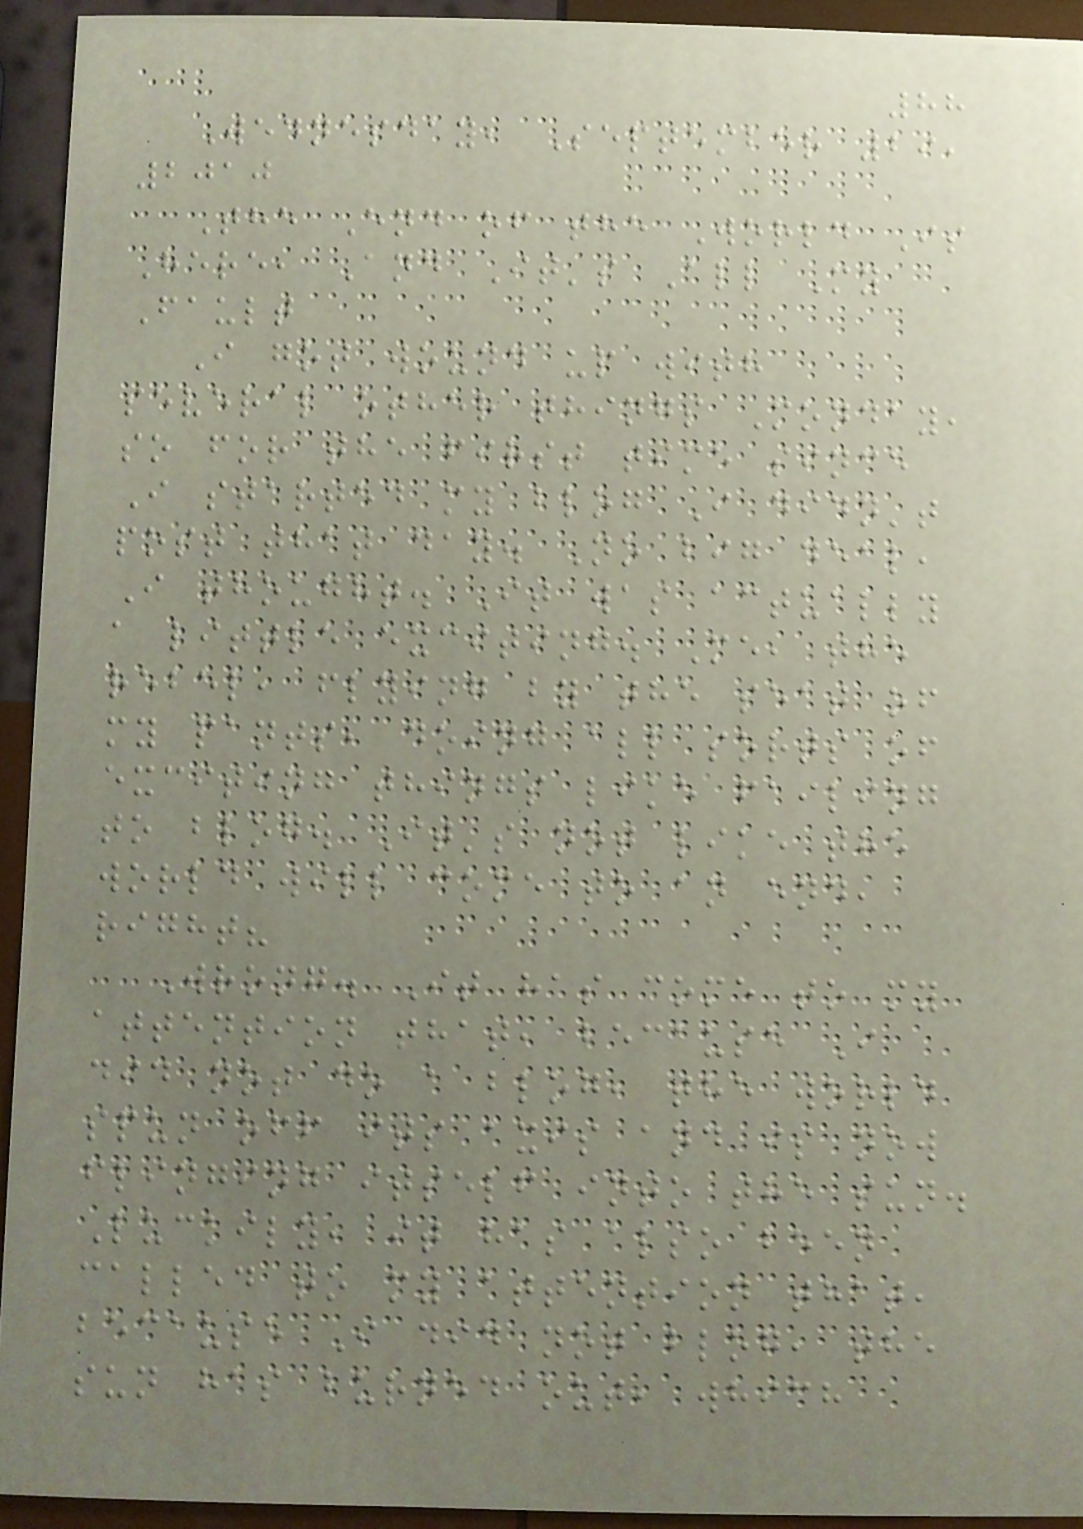88
Wednesday, September 29,
2010
The End of the World Is
Here, And It's All My
Fault
I got wound up with
several other things Monday,
so for the first time since
I started my blog I didn't
post that day. No big deal,
I thought. It was actually
a little exciting. Me, the
rebel, flying by the seat of
my pants, doing all sorts of
exciting things like failing
to blog. It's not like the
world will come to an end,
right?
Wrong. It has come to my
attention that, because I
did not do a blog, the world
spun off its axis and is now
flinging itself into the sun.
Luckily, it has also been
called to my attention that,
because I did not blog, the
sun has burned out, which
